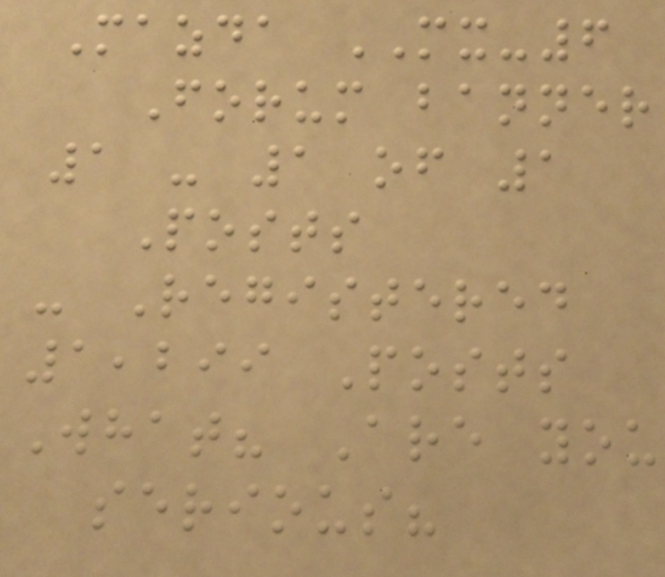Mazda MX-6
Forum banner
1 - 1 of 1
Posts
- Registered
1,299 Posts
What? Are you
serious?
